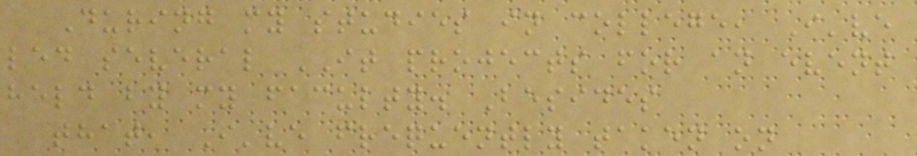During my studies in college, I've
led several IT projects for an event
held by my faculty. Besides
that, I've frequently taken on
